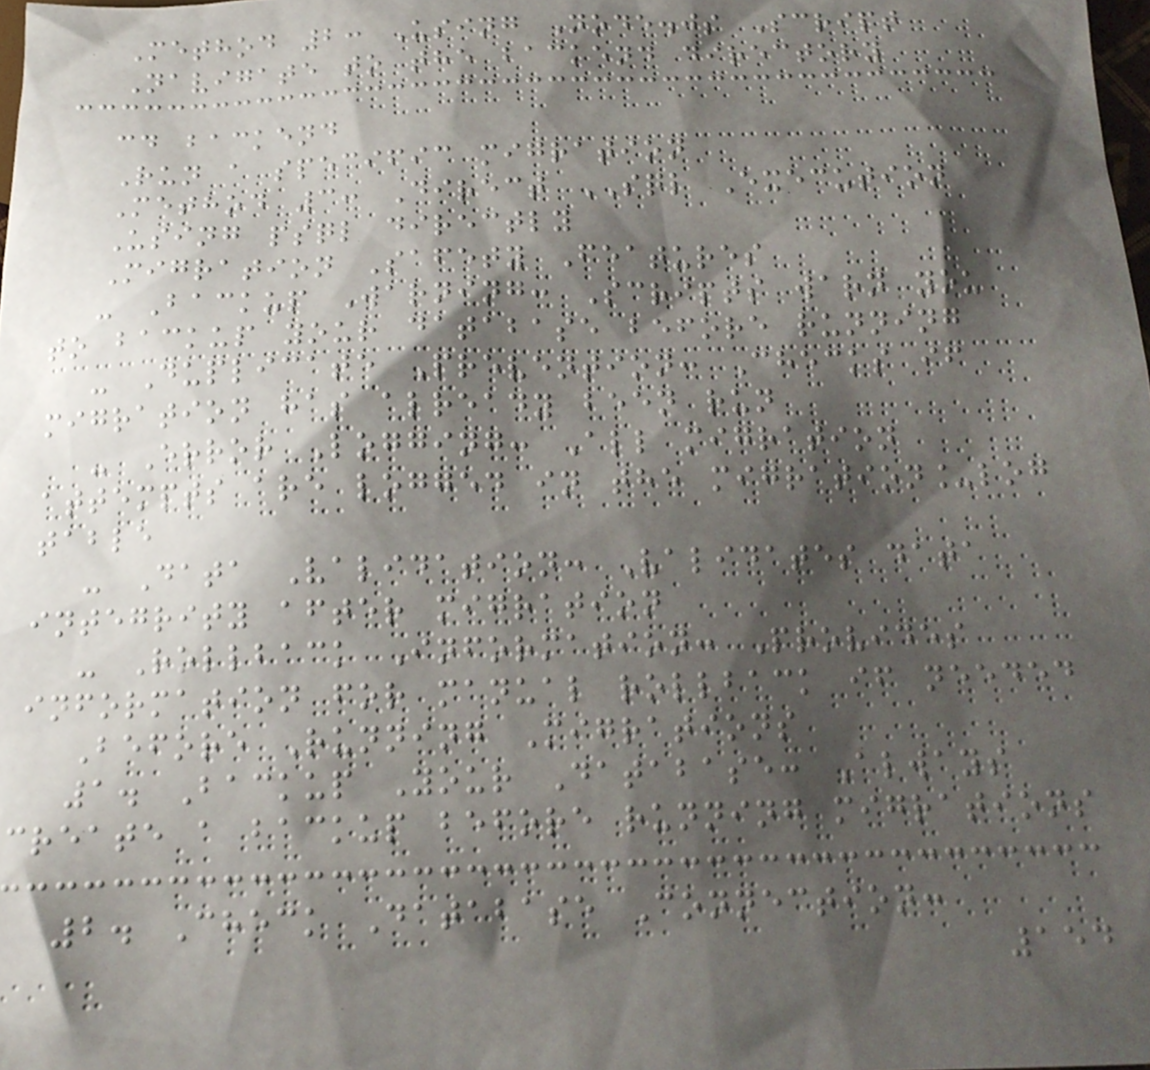Method 2: Using Node.js Script
Navigate to the backend directory
cd backend
Run a specific migration
Method 3: Direct SQL Execution
Using psql directly
Migration Safety Features
- Backup Warning: Scripts warn you
to backup your database before running
- Duplicate Prevention: Checks if
migration has already been run
- Error Logging: All migration
attempts are logged in the migration_log
table
- Data Validation: Validates data
integrity after migration
- Rollback Information: Provides
information for manual rollback if needed
Before Running Migrations
1. Backup Your Database: Always
create a backup before running migrations
2. Check Database Connection:
154
